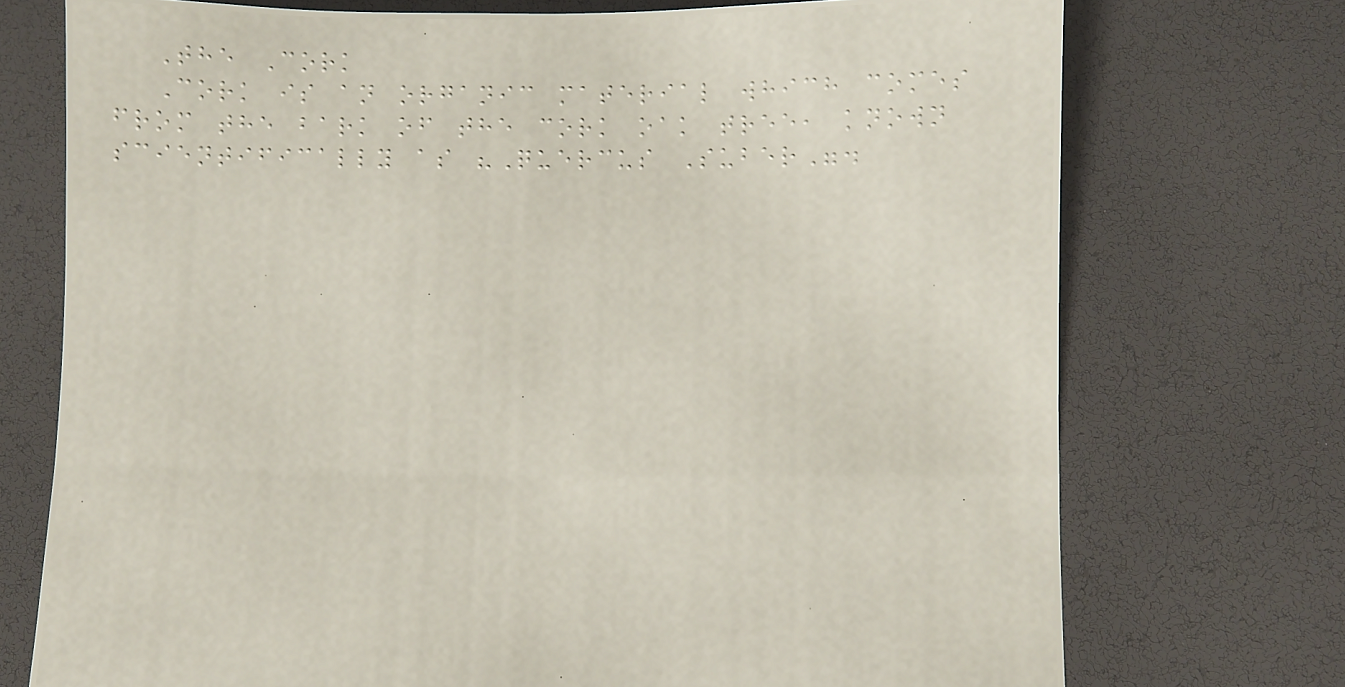The Cork
Cork is an organic material which comes
from the bark of the cork oak tree, known
scientifically as "Quercus Suber".
